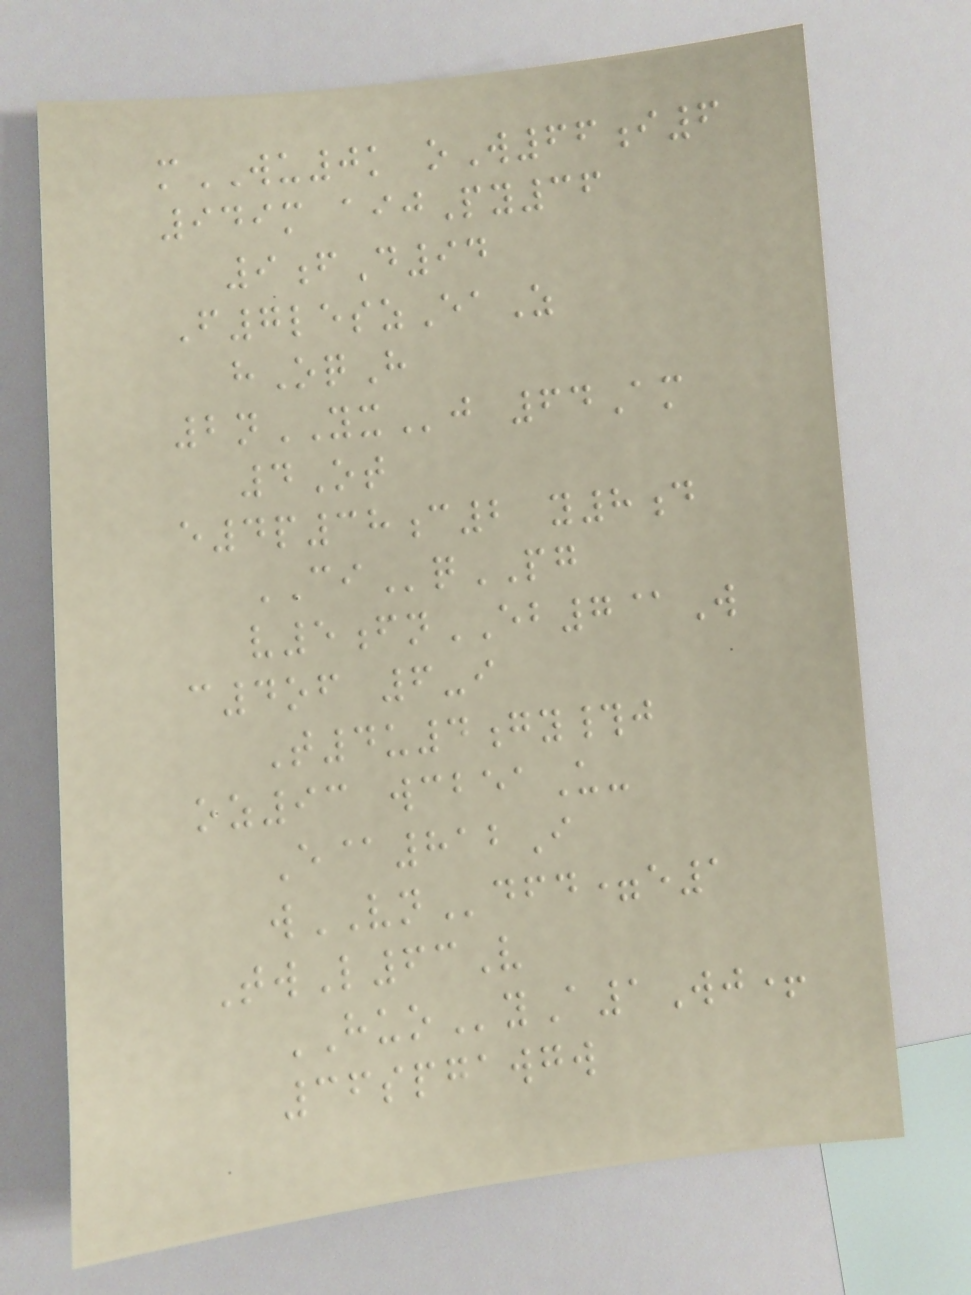mWU0k oW66i6
949m aijPy36
9fD94
F7leszEaZ
hOqH
2nYXj 64Am
4Ot
e4p38c2 y8d
CIqPG
v5fnEB7@W
c4of 6-i
T4u4gy#j
oz93 wcbeaU-
E@812I
wVNdfd=e1
TwL63V
HUOyA1Wj+
36spgawgw
